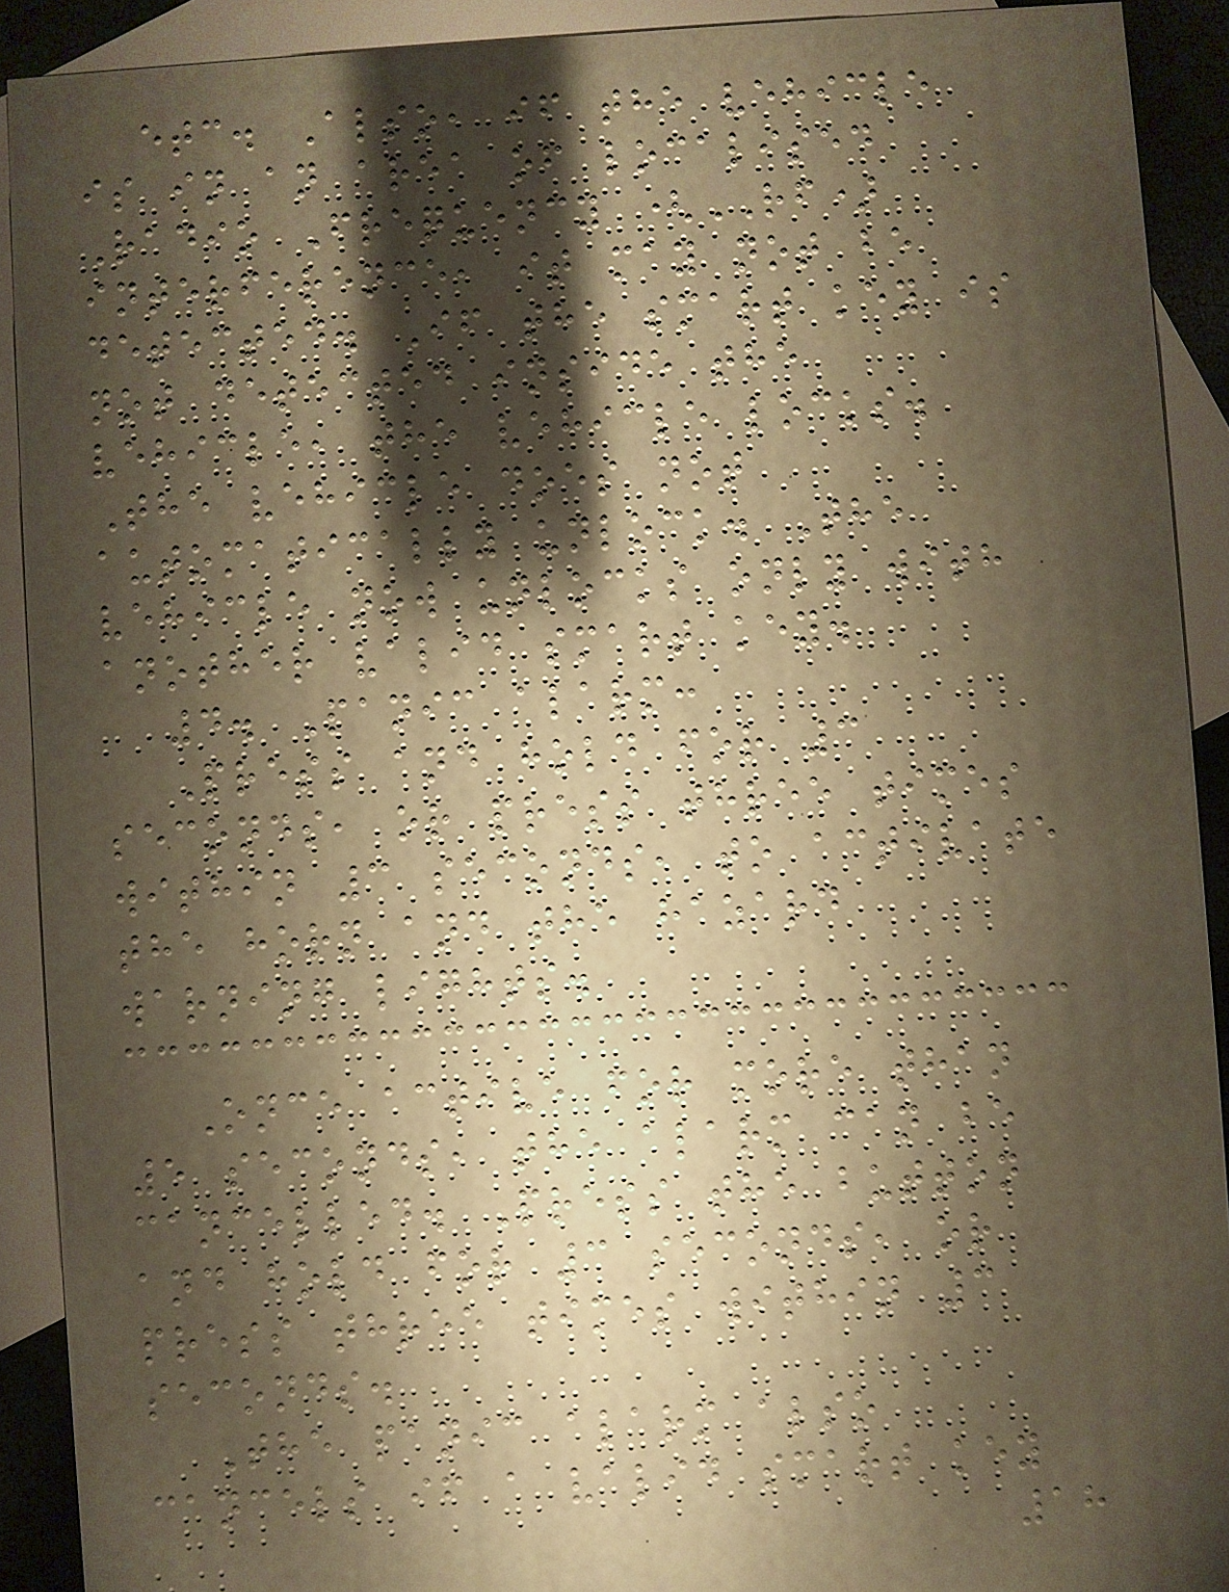etc. Also, if the vehicle
is in an area of localised
Radio Frequency (RF)
interference, it may not be
detected. If the smart key is
not detected inside the
vehicle, the vehicle locks.
The vehicle does not
automatically unlock. The
vehicle now unlocks only with
another valid smart key.
4. Panic alarm:
Press and hold for 3
seconds, or press three times
within 3 seconds, to activate
the horn and the hazard
warning lights.
Once active for more than
5 seconds, the alarm can be
cancelled. Press the button
and hold for 3 seconds, or
press three times within 3
seconds.
The panic alarm also
cancels if a valid smart key
18
